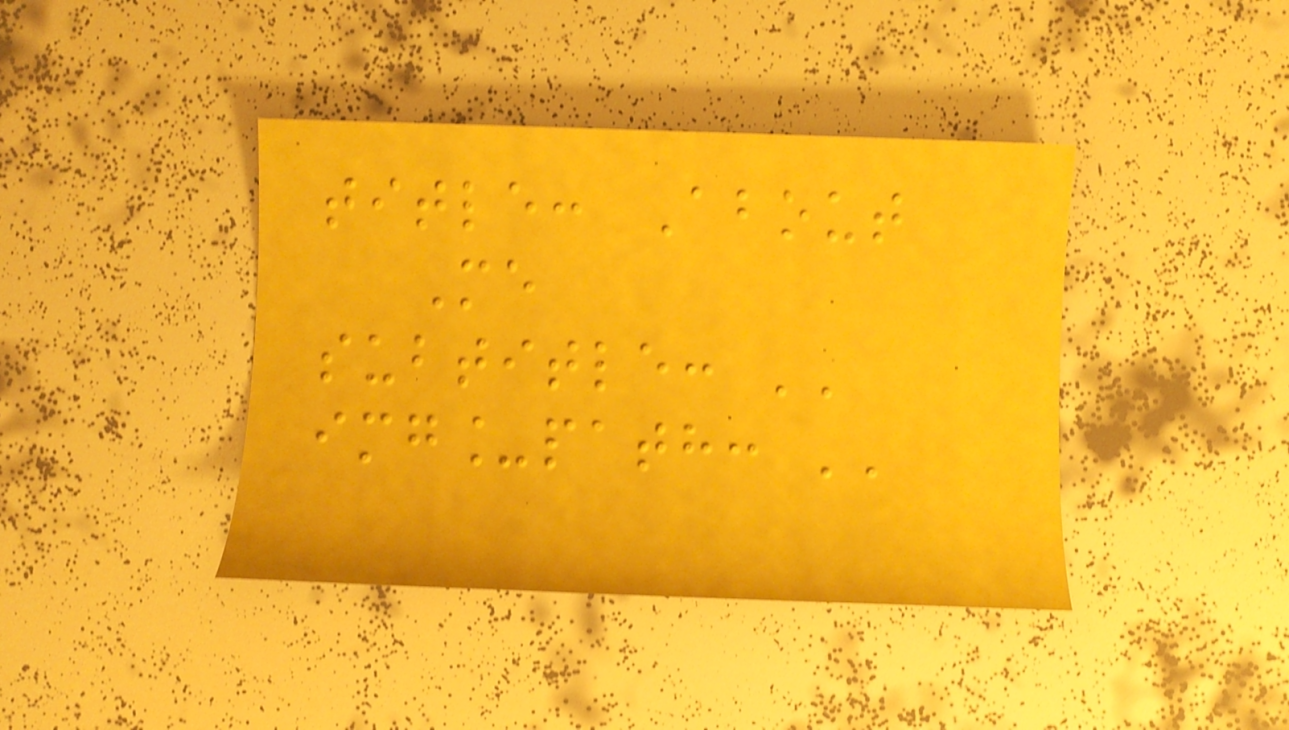title: About
Me
subtitle: ''
img_path: ''
